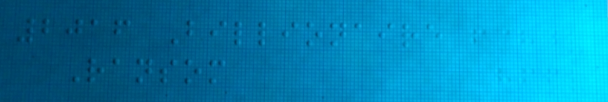2016 Billionaire
Ransom
